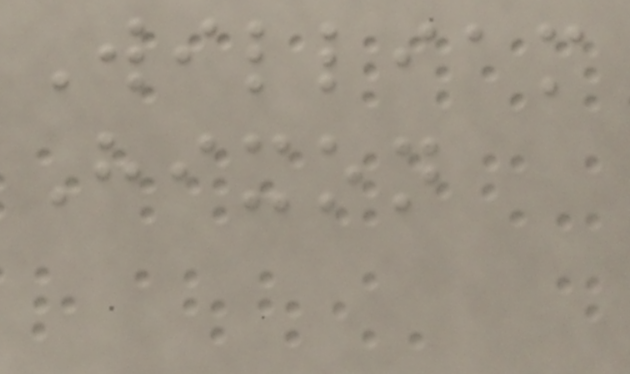William
Hixon
